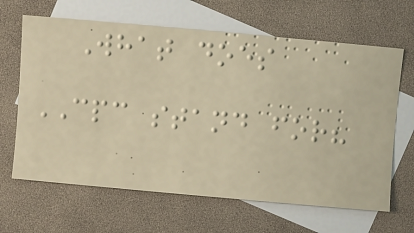What does
CPC stand for?
